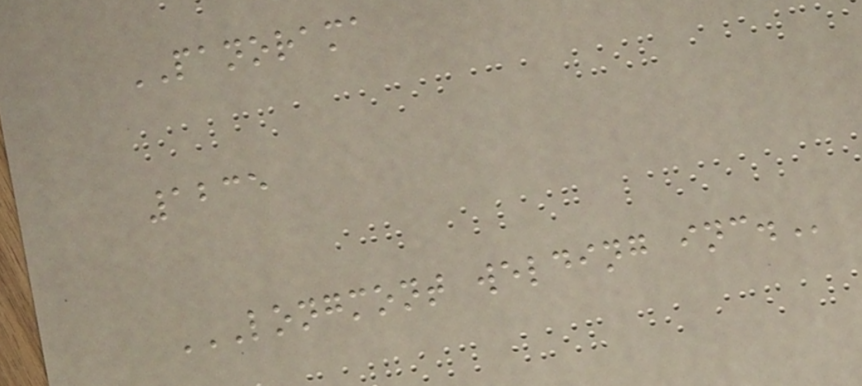PANORAMA
1235
LONGMONT WELDING INC.
